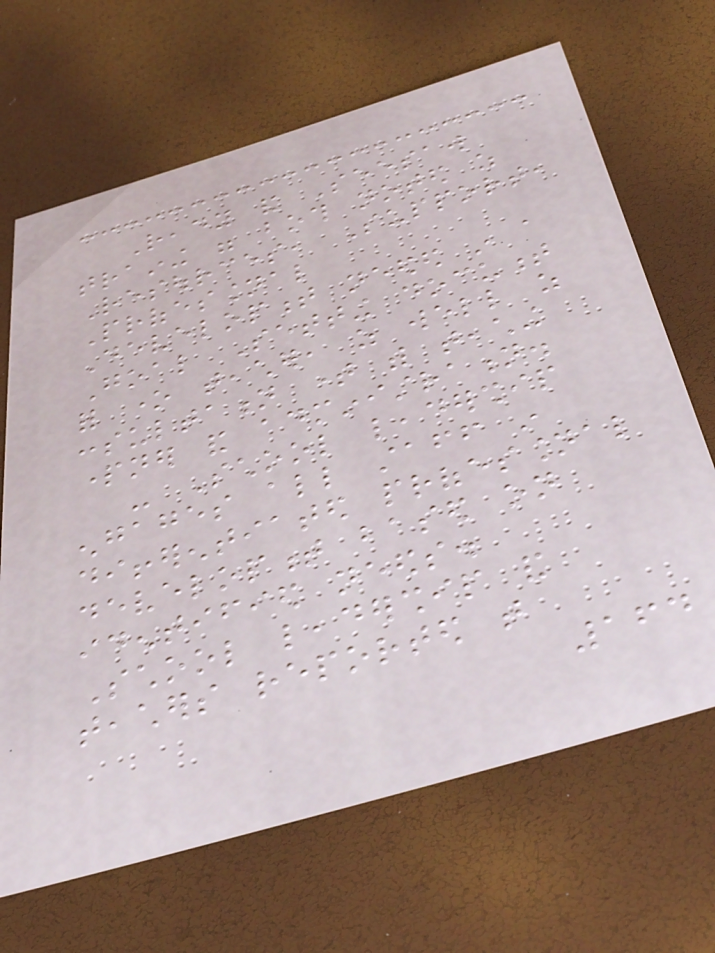Ready and Seesaw
training were both noted as
Resources, Support,
Professional
Development needed in a
Goal Setting document
for one teacher, as well as
consultation time with teaching
partner and administration.
- School leadership
engages all staff in
differentiated professional
development based on
identified needs.
School leadership and
teachers reported that
164
